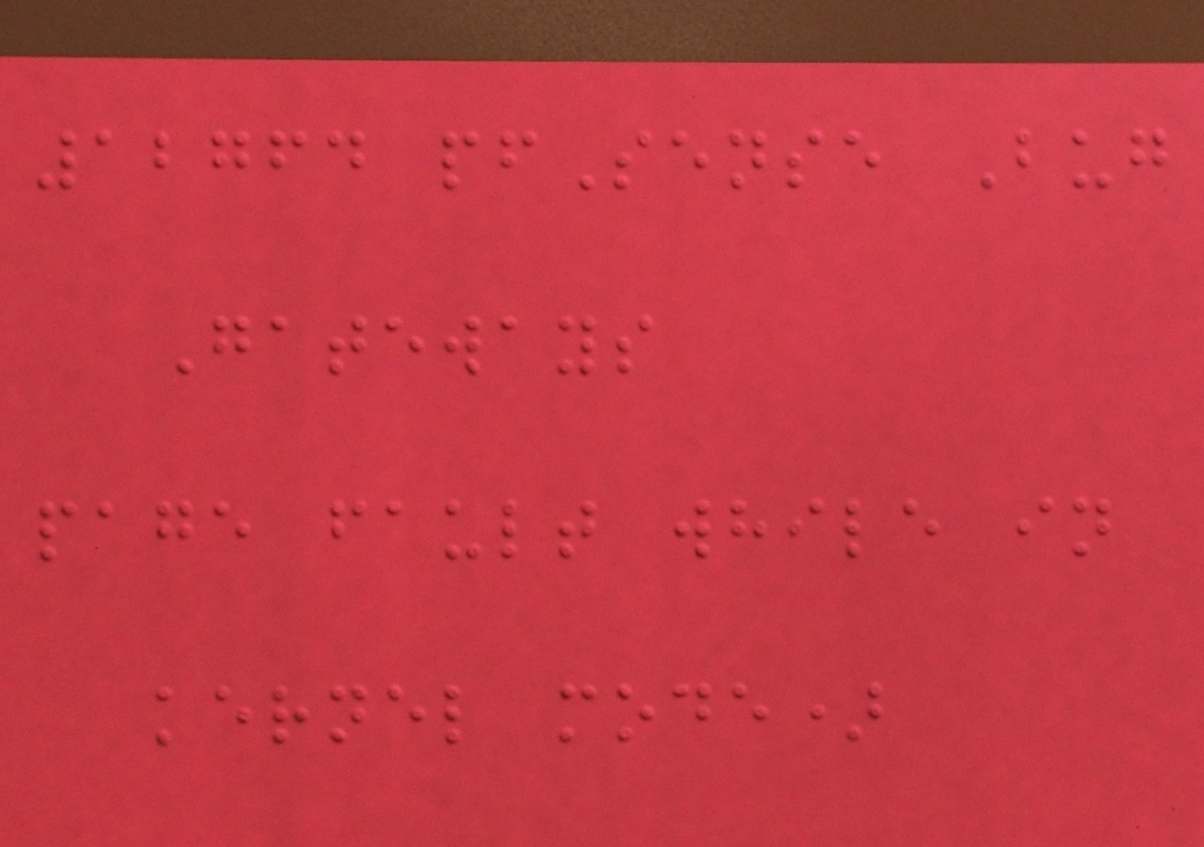12764 pfSense Bug
Gateways
page fault while in
kernel mode)
